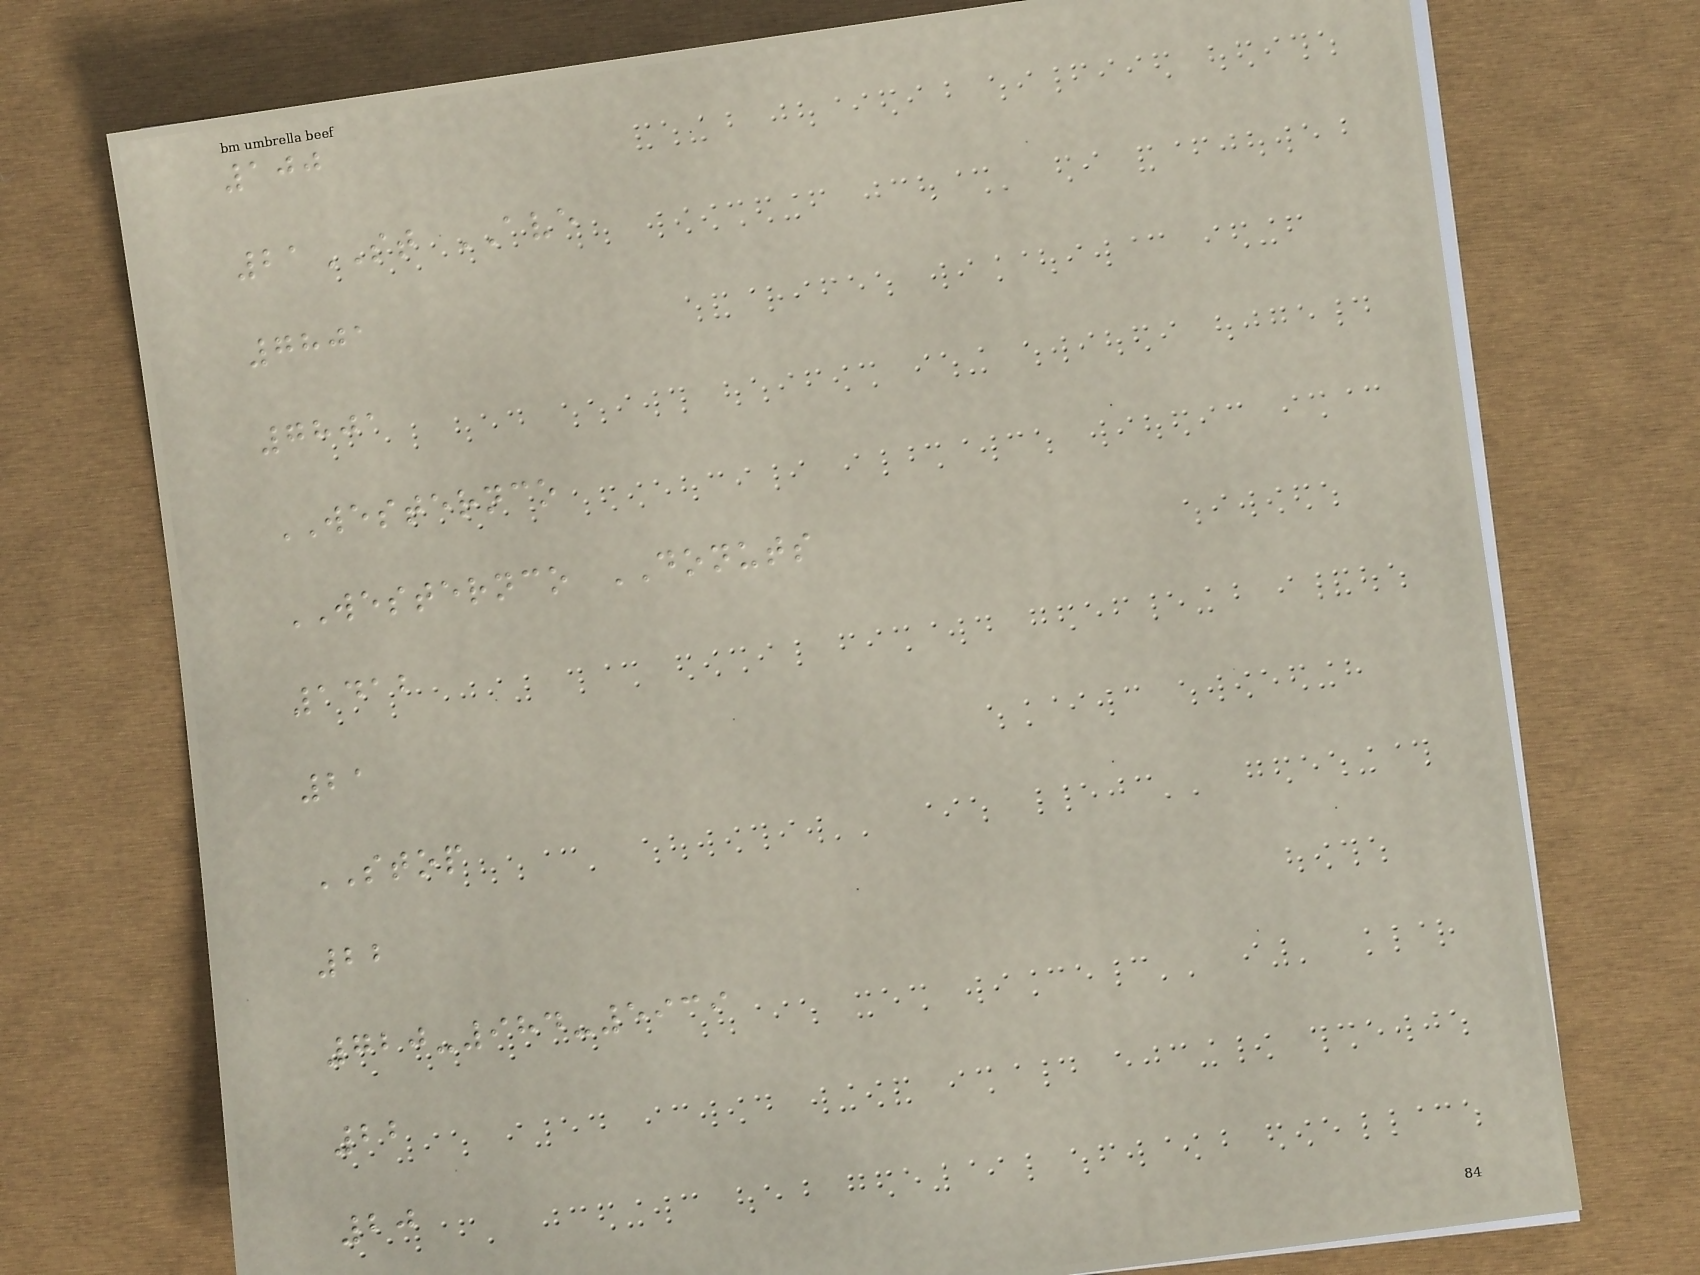100
21ST AVE
7801
7801
WESTERNCO
WESTERNCO DONUTS
1412
21
STOP
22
720-984-5939
22
20
